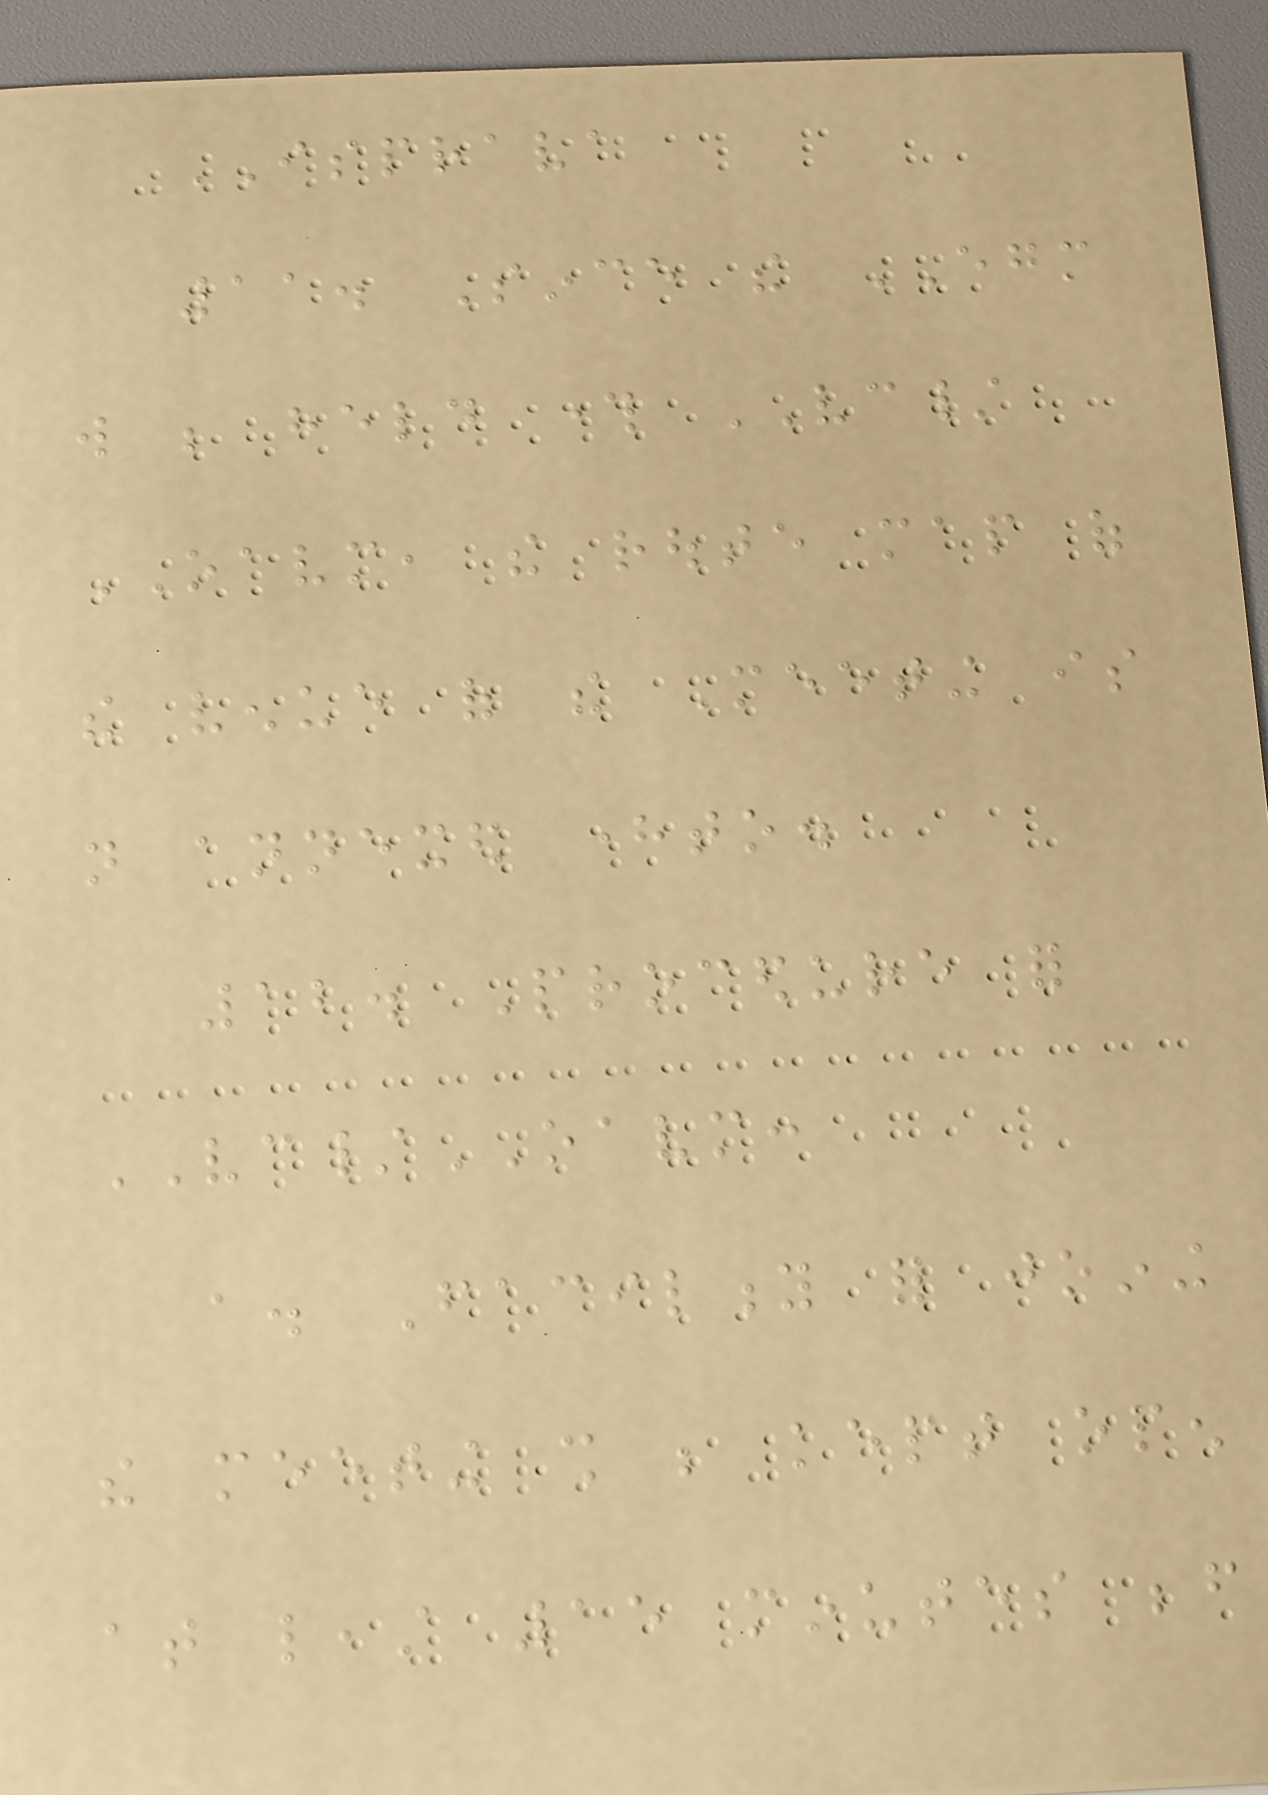ISPRAVA
11. Since the EGM
will be held through VC/
OAVM, the route map of
the venue of the Meeting is
not annexed hereto.
12. Procedure for
VC/OAVM:
a. Facility for joining
the meeting shall be kept open
at least 15 minutes before
